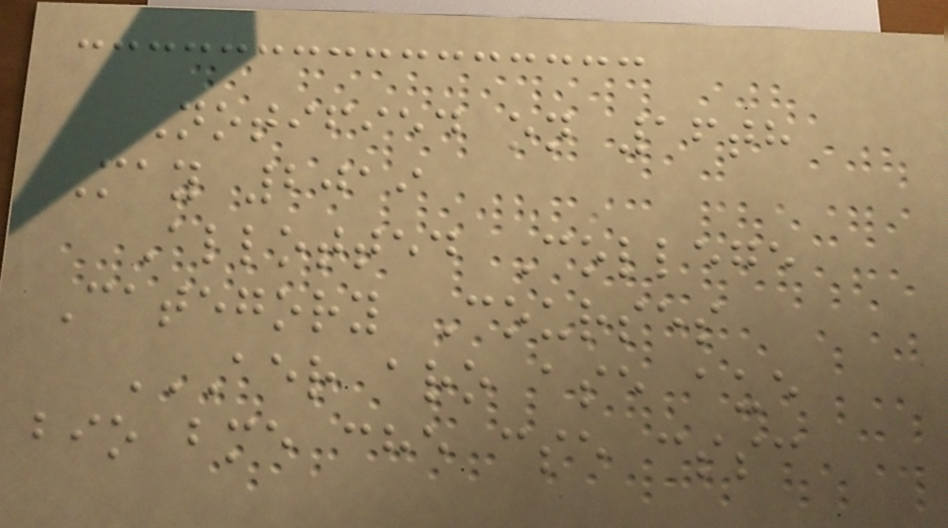Notified on 16th
May 2019
Allotted College
Category Courses
AER ARO ASE AUE
BIO BME CHE CSE CSSC
